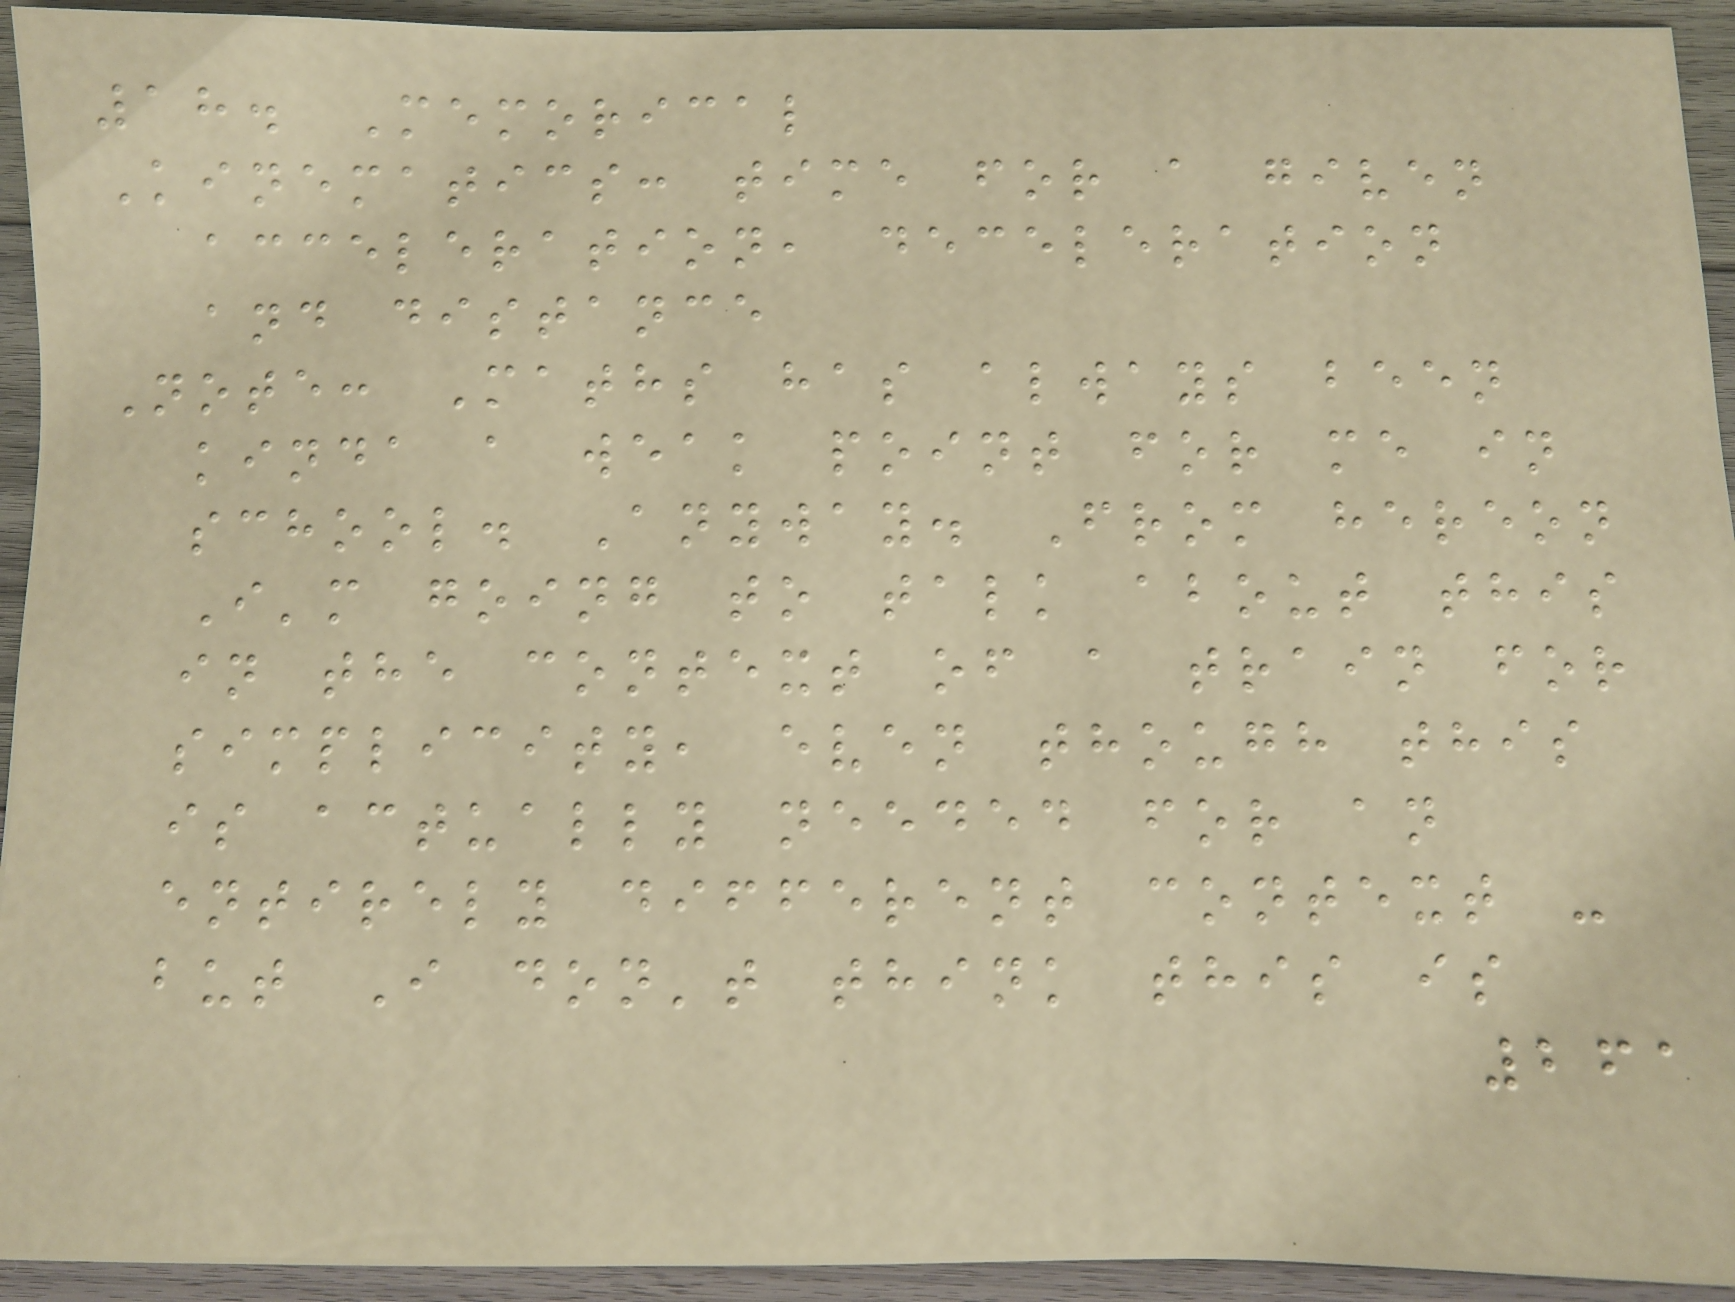18. Memorical
Kinematics: time for a given
acceleration, deceleration
and distance
Note: Maths has always been
kinda a weak point for me in
school. Anyway. From hereon
I'm going to talk about this
in the context of a train for
simplicity, even though this
is actually needed for an
entirely different context -
but I don't think this is
261
